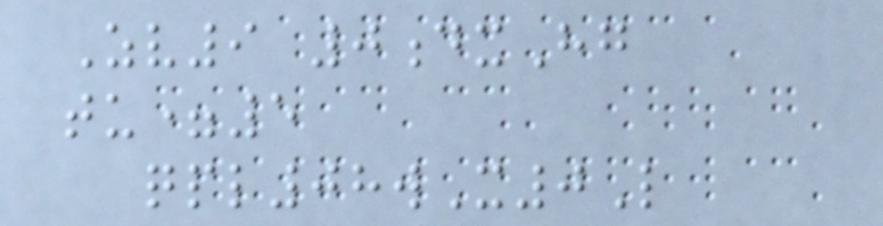Zv9 0dxHg
tu=5
qpl08wX0L
